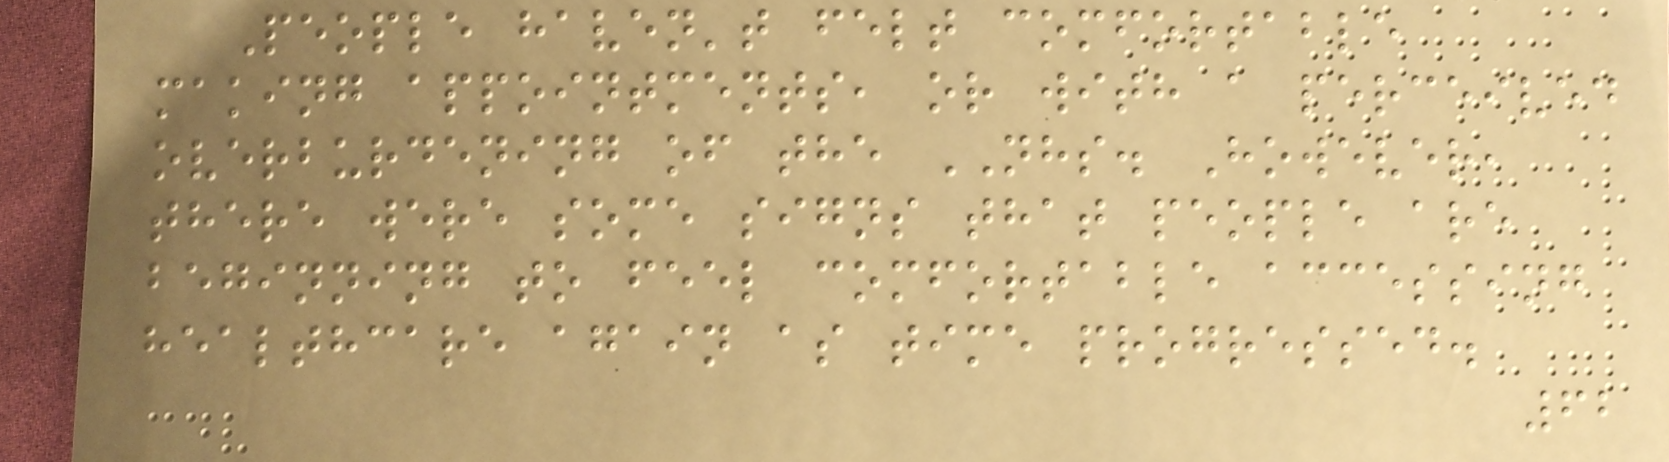People haven't felt comfortable
making appointments, or with a perceived
overburdening of the NHS. However,
there were some signs that people are
beginning to feel comfortable accessing
healthcare again as time progressed.
62
